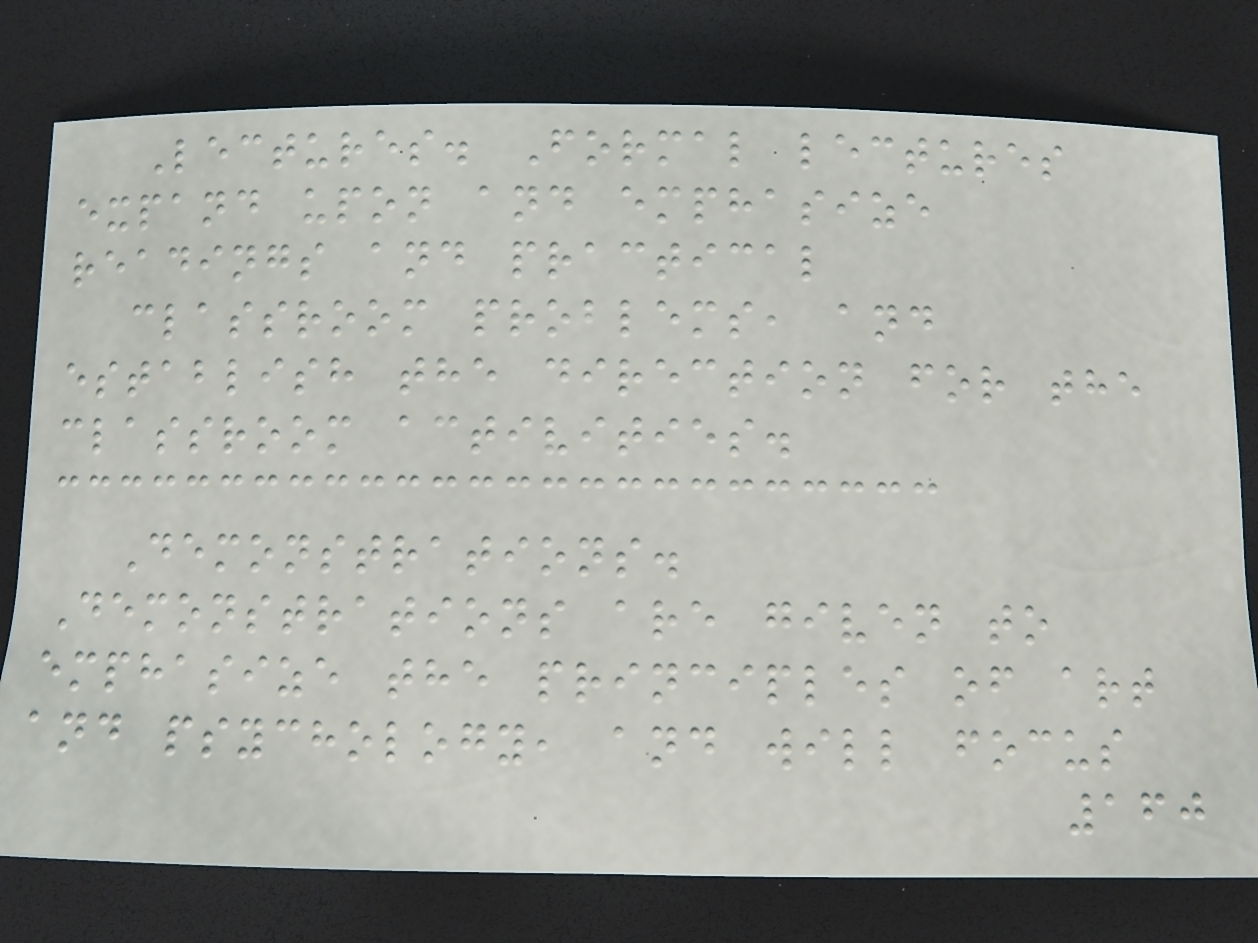Lectures. Formal lectures
expand upon and emphasize
readings and practical
classroom problems, and
establish the direction for the
classroom activities.
Demonstrations.
Demonstrations are given to
emphasize the principles of art
and psychology, and will focus
160
